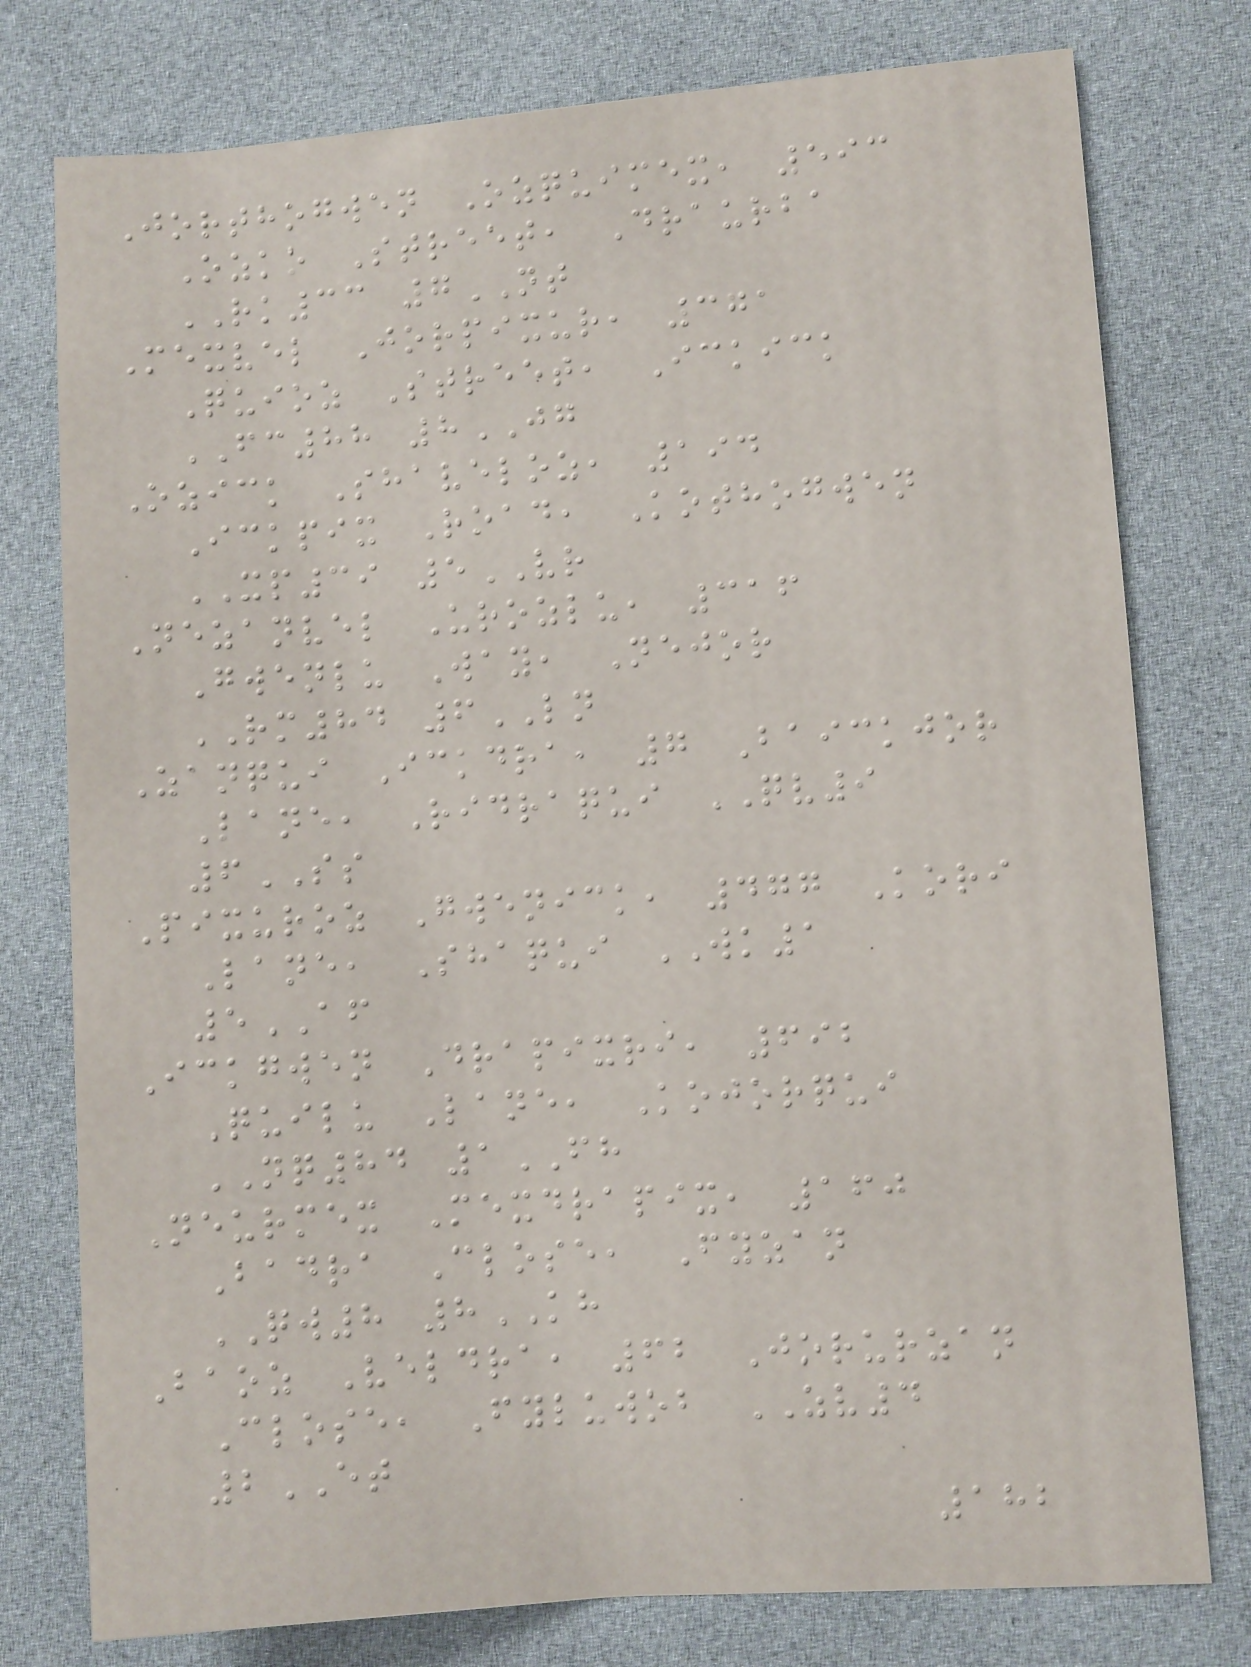Jorthogwen Ozquimex, 593
Ozko Street, Draurba
RK33 7NT
Mexvel Jorpixur, 371
Quioz Street, Ickick
FC88 8JG
Ozick Shaveloz, 194
Ickpix Road, Kothogwen
XP39 5VR
Nezanvel Urozlu, 316
Gwenlu Way, Nejor
RM84 6LN
Zanqui Ickdra, 7 Baickjor
Lane, Ridraqui QV9
6SS
Pixuroz Gwenick, 477 Kori
Lane, Shaqui WK1
5AF
Ickgwen Drapixri, 692
Quilu Lane, Kojorqui
NQ84 1FH
Neurmex Mexdrapix, 160
Badra Close, Fyzan
QW8 8KH
Baoz Veldra, 62 Jorurzan
Close, Fyluwob ZV4
2ET
182
